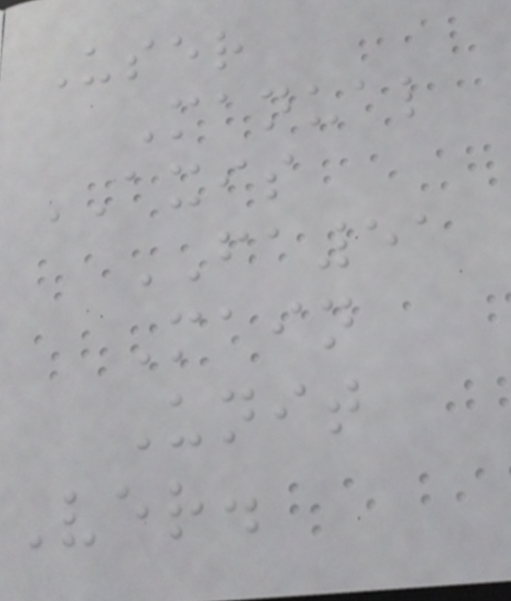User
Manual
AXIS
FA51
Main
Unit
Ver.
